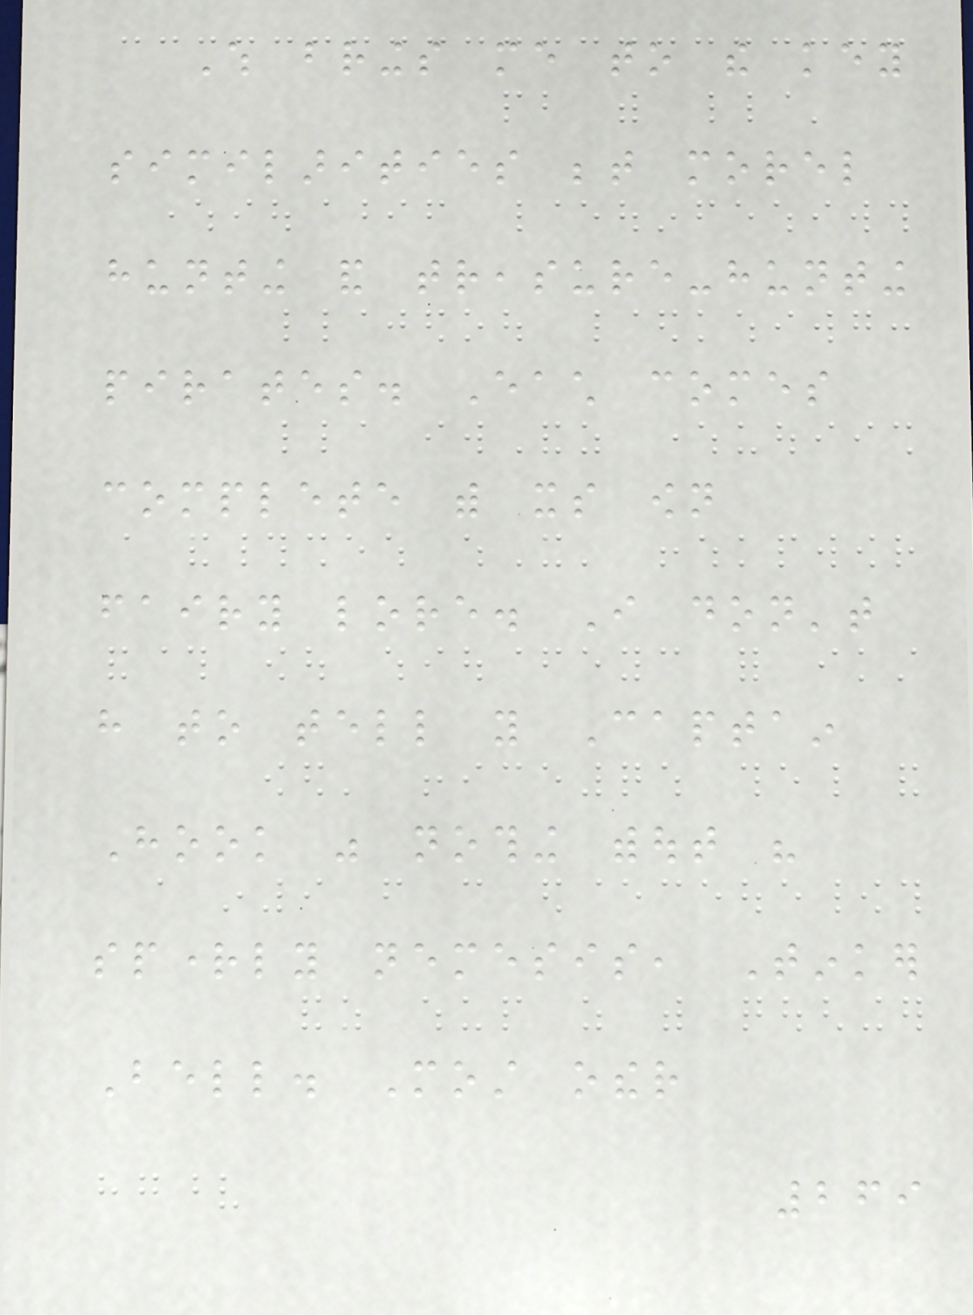Which brings me to the key
similarities between morel
hunting and treasure-hunting
pirates. Each comes
complete with its own
fairy lore. I don't
have to tell you Captain
Hook was nothing without his
sprightly nemesis, Tinker
Bell. Most other
269
